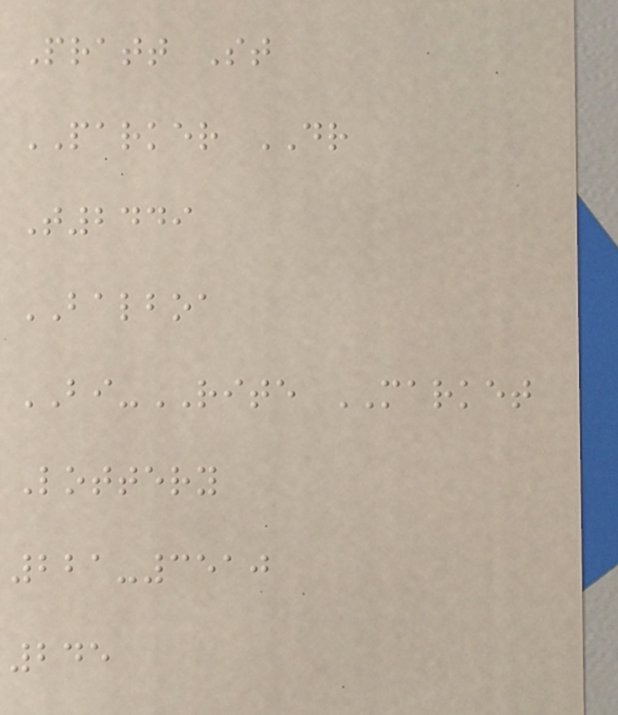Pratt St
PARKER DR
T2449
BALBOA
BI-RITE MARKET
Lottery
221-3510
245
